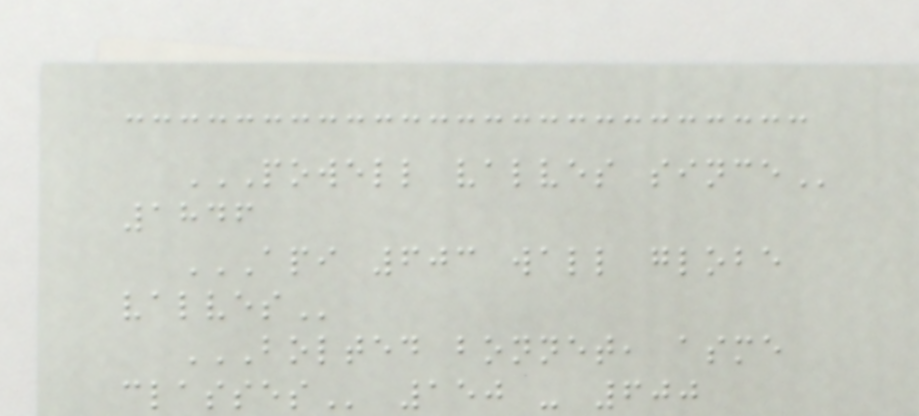POWELL VALVES SINCE
1846
API 603 WALL GLOBE
VALVES
BOLTED BONNET, ASME
CLASSES 150 - 600
